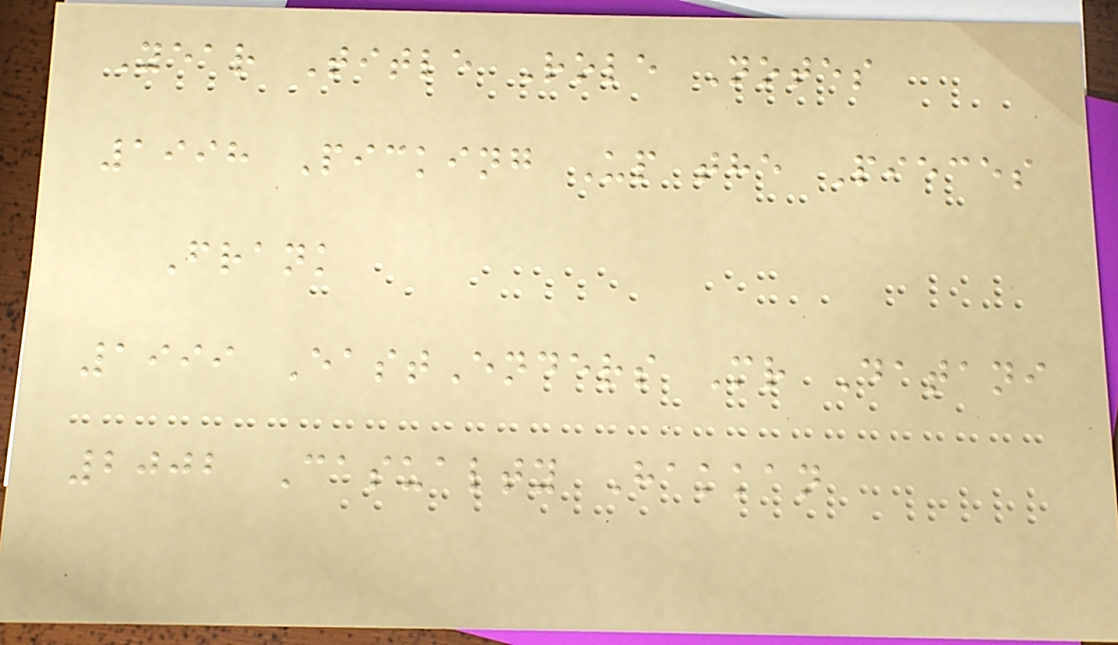Year Title Role Notes
1998 Picking Up the Pieces
Frank
1999 EastEnders Mr Datani
2002 Casualty Hakkan
